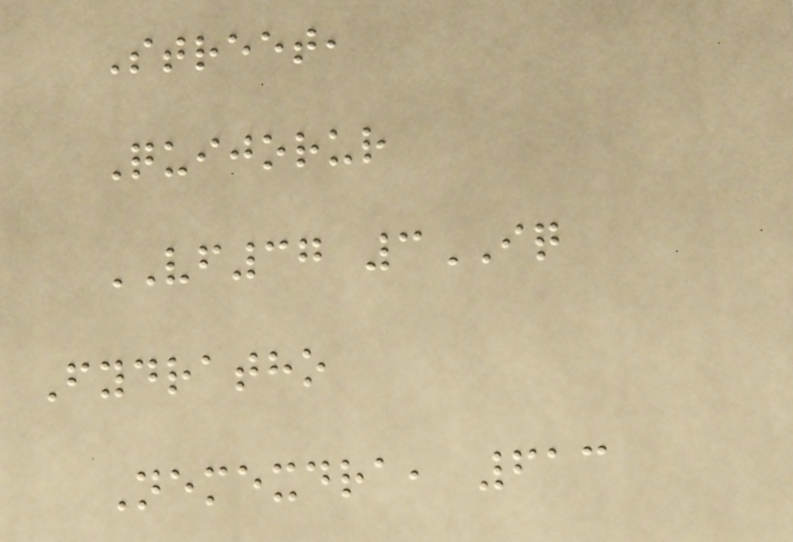Street,
Quijorur
VF37 3IQ
Fydratho
Nemexdra, 613
